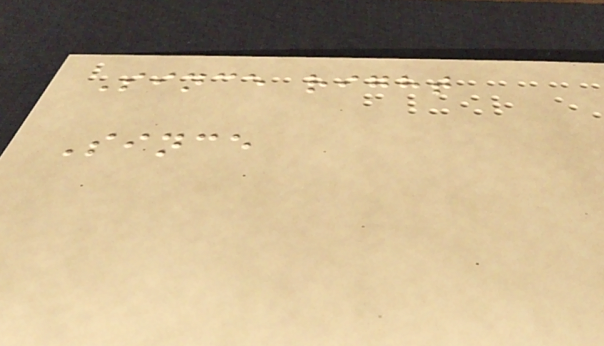Since right
Since
